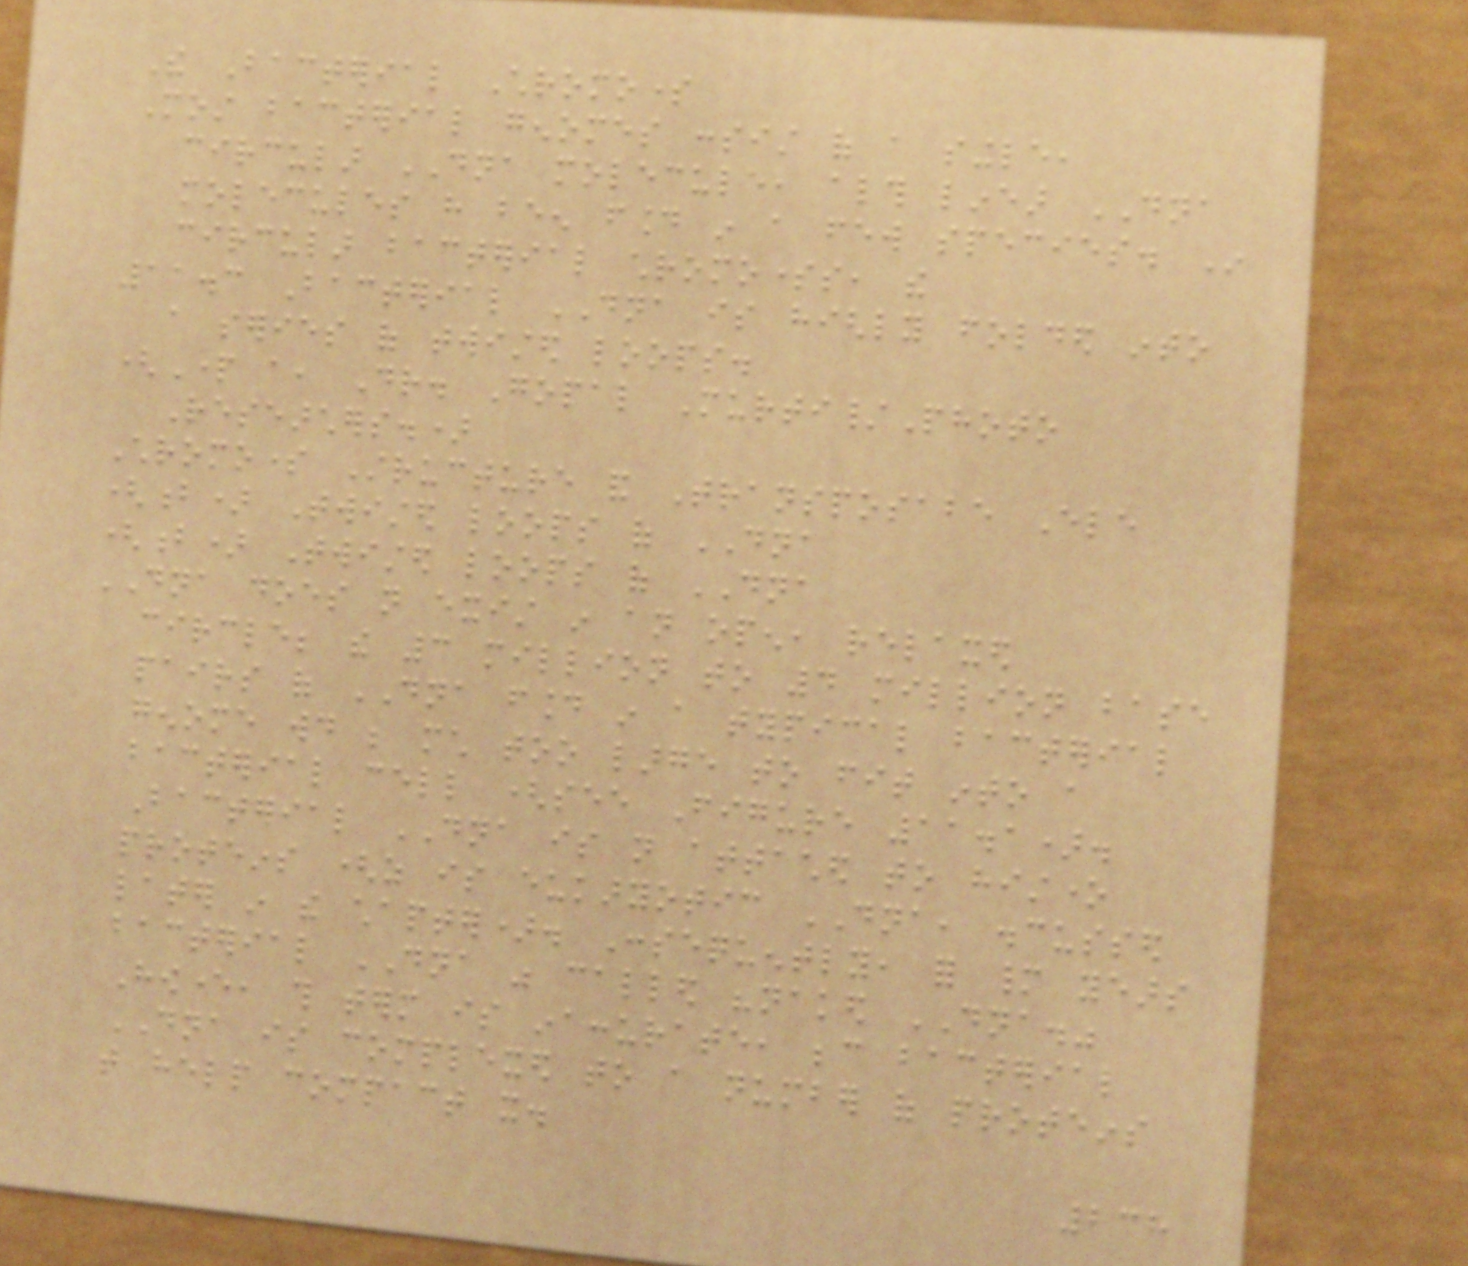The Bacterial Chromosome
Most bacterial genomes consist of a single,
circular DNA molecule, although linear DNA
molecules have been found in a few species. In
circular bacterial chromosomes, the
11.3 Bacterial DNA is highly folded into
a series of twisted loops.
(Part a, Dr. Gopal Murti/Photo
Researchers.)
Chromosome Structure and Transposabe Ele
(b) Twisted loops of DNA
(b) Twisted loops of DNA
DNA does not exist in an open, relaxed
circle; the 3 million to 4 million base
pairs of DNA found in a typical bacterial
genome would be much too large to fit into a
bacterial cell (see Figure 11.1).
Bacterial DNA is not attached to histone
proteins (as is eukaryotic DNA, discussed
later in the chapter). Consequently, for many years
bacterial DNA was called "naked DNA."
However, this term is inaccurate, because bacterial
DNA is complexed to a number of proteins
that help compact it.
238
